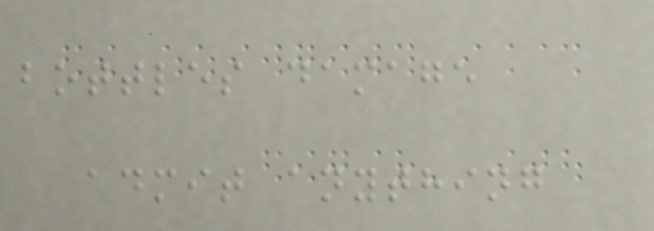bottles damage
admit anything
